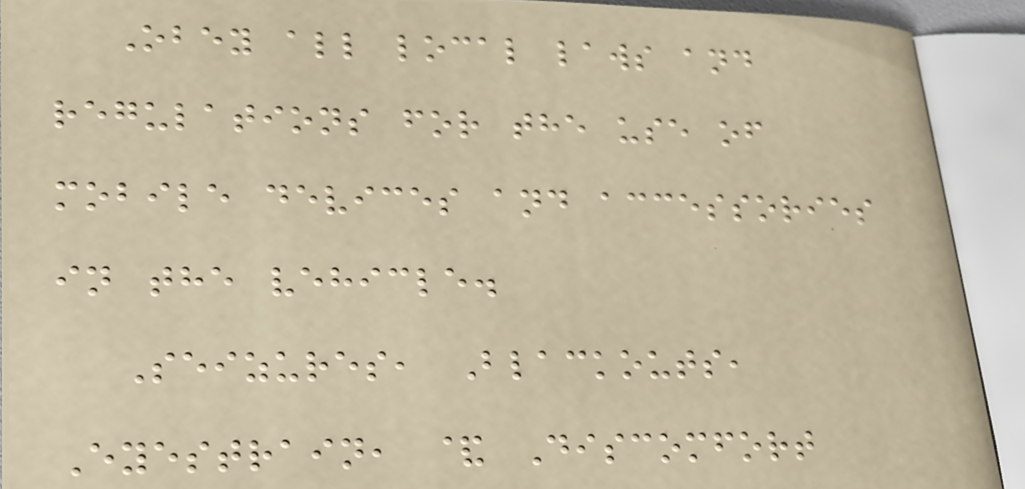Obey all local laws and
regulations for the use of
mobile devices and accessories
in the vehicle.
Seizures, Blackouts,
Eyestrain, & Discomfort
